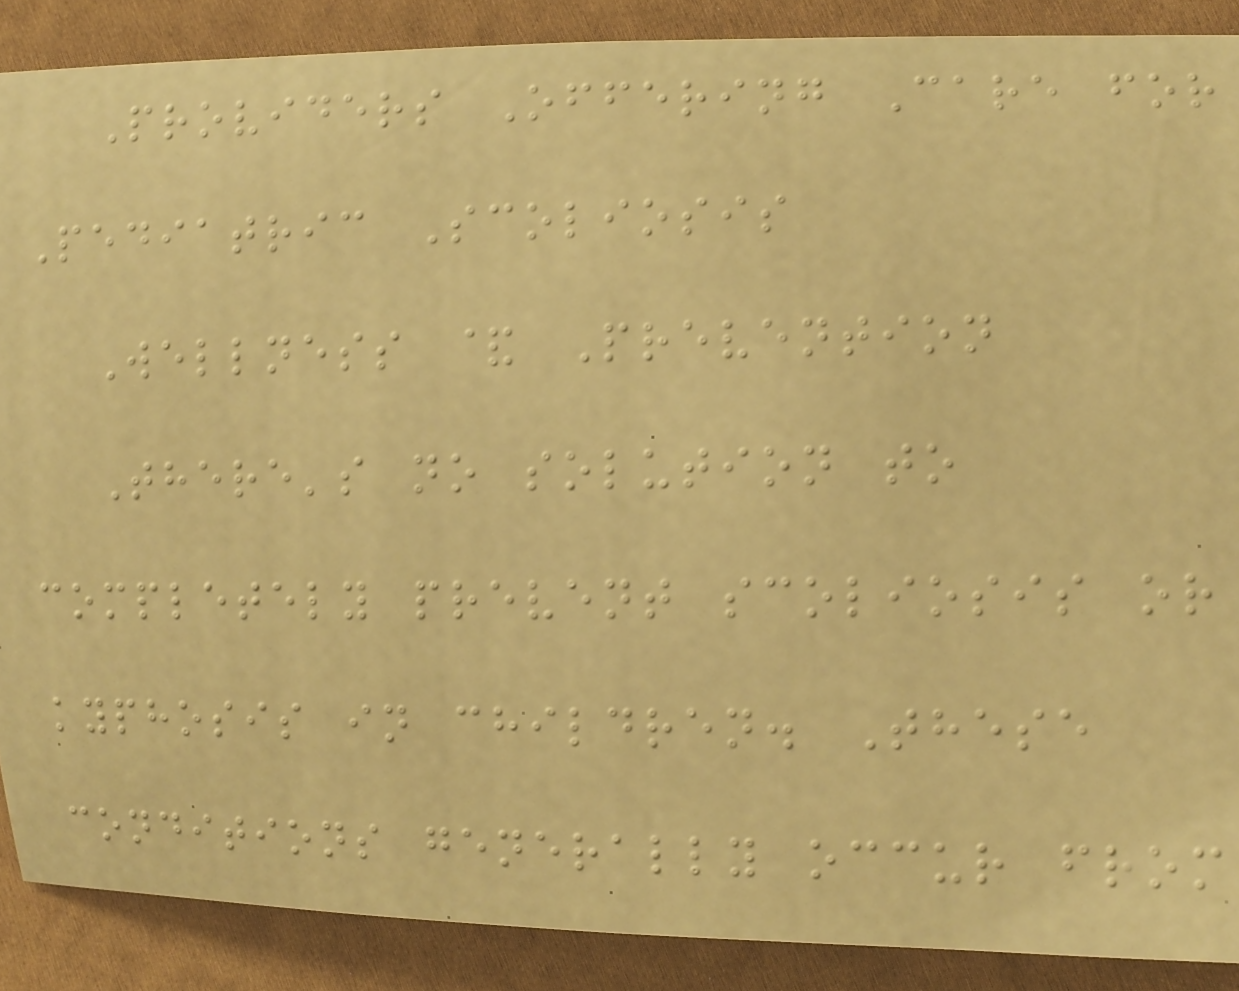Providers Offering Care for
Pediatric Scoliosis
Wellness & Prevention
There's no solution to
completely prevent scoliosis or
kyphosis in children. These
conditions generally occur from
